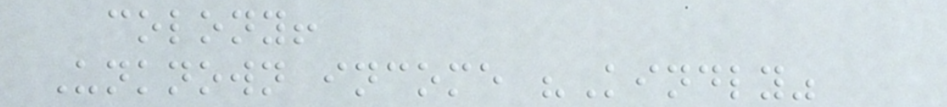colony!
Unknown income "Kindly"
